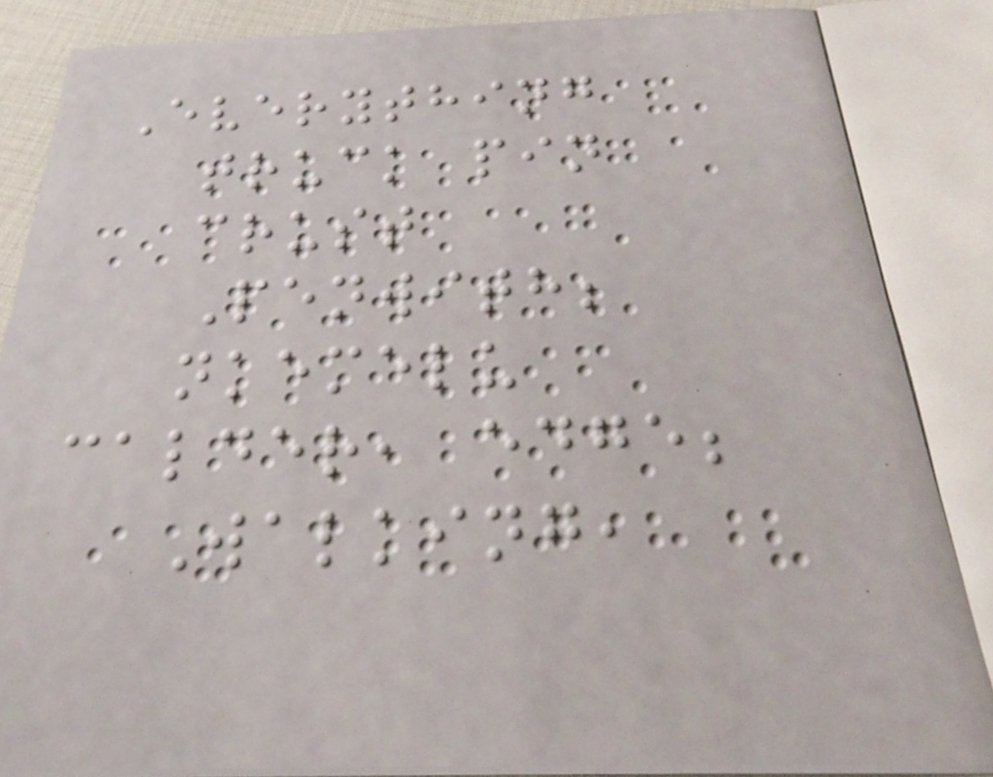Everything
truck pin
crust
Penwith;
nkemelu
calder, edge;
Walking,
